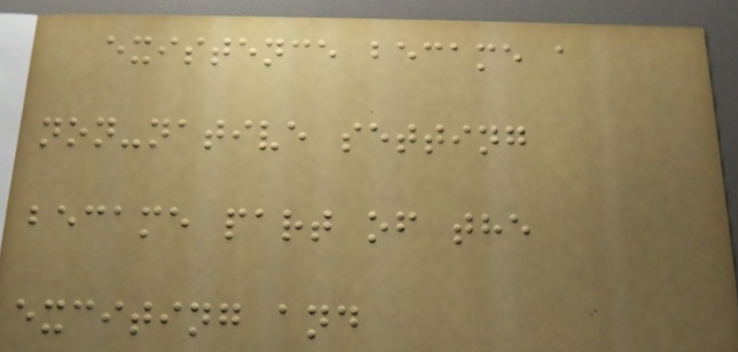existence became a
non-native setting
became part of the
exciting and
